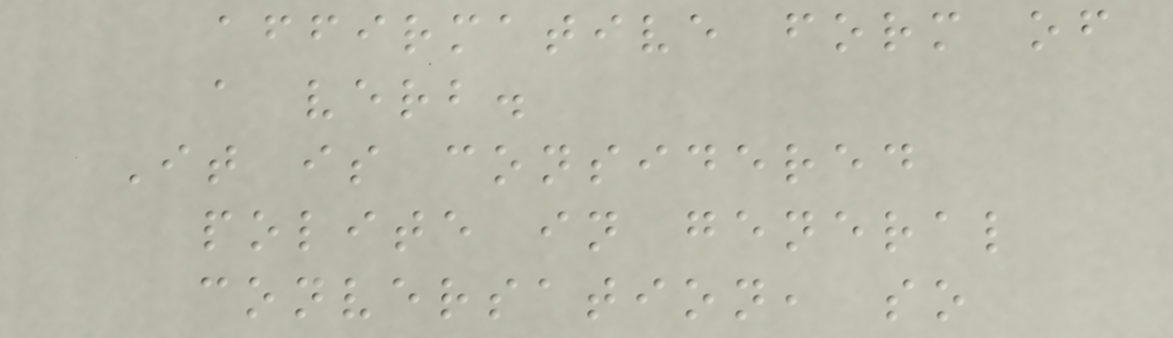affirmative form of
a verb.
It is considered
polite in general
conversation, so
